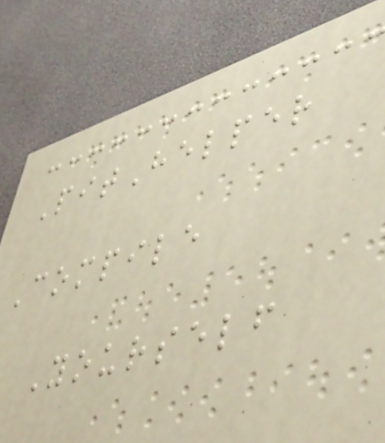PitHelper
Compile
Yourself
